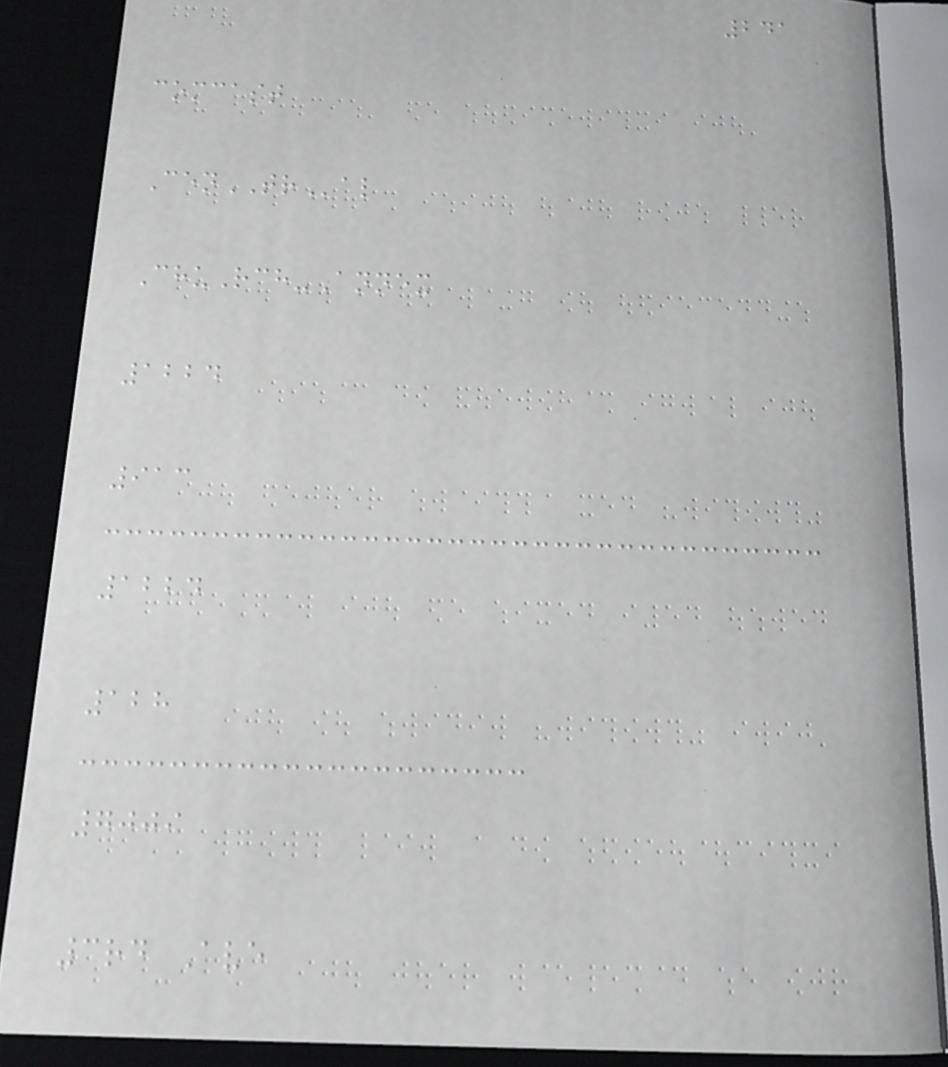241
comcast
CenTRal
ChuRch-Annex
1224
913
1224
128
7009
3rd Ave
